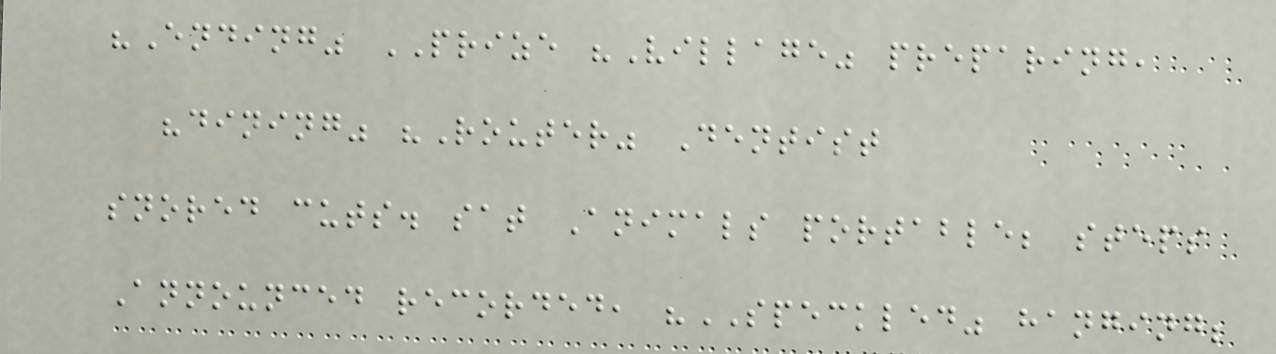"Ending" PRIZE "Village" preparing,
"dining" "Router" Dentist
snored cuts. sat Animals portable; steps
Announced recorded, "SPECKLED" hanging;
